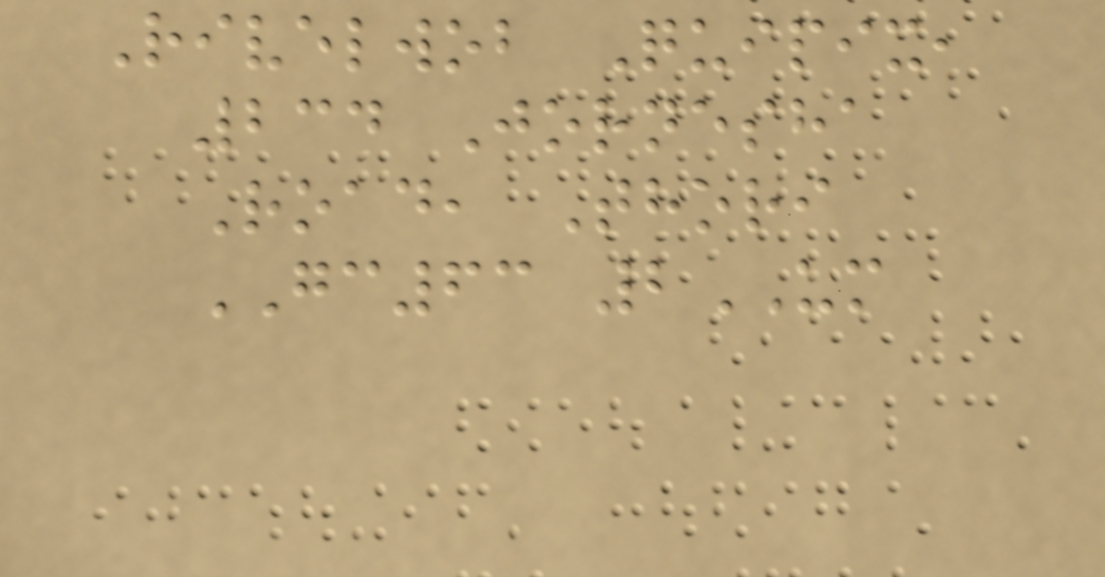Rivelwob Quipix,
234 Jornesha
Road, Thori
GC63 2UM
